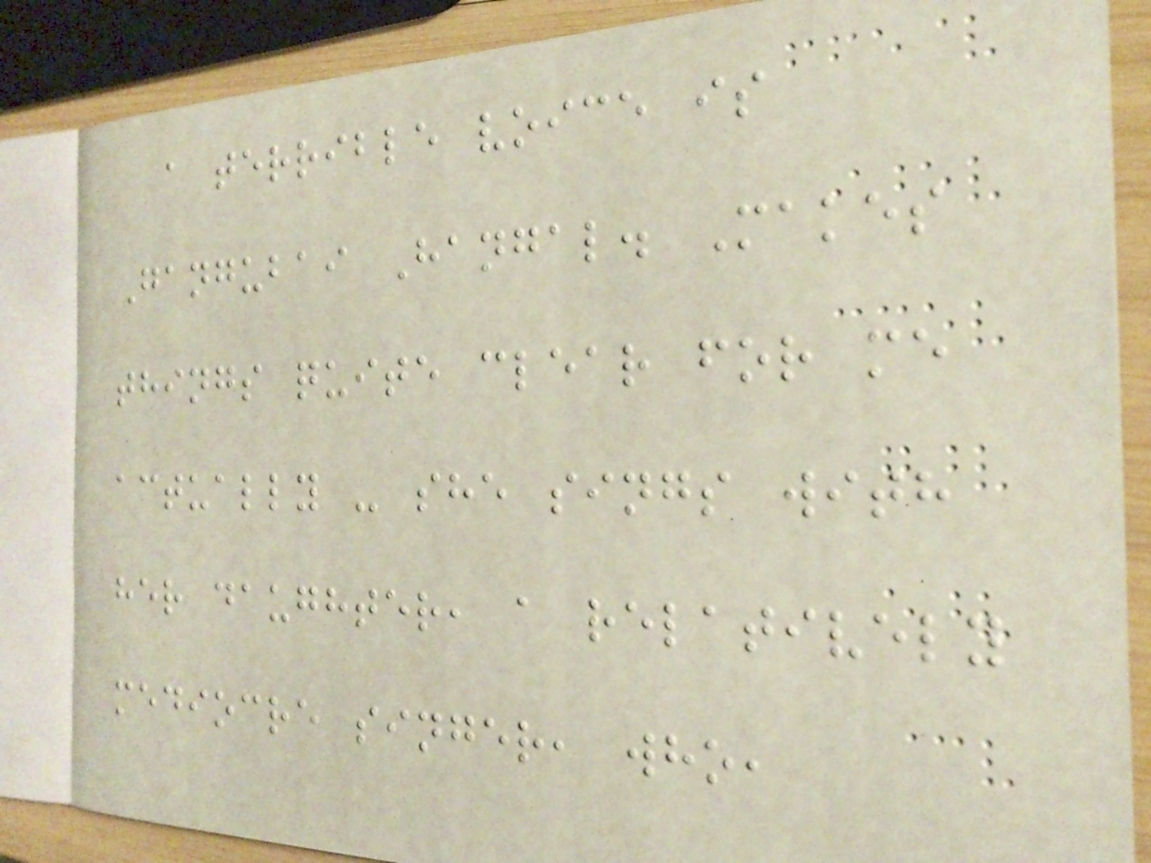a terrible voice is
Gangubai Hangal. Makes
things quite clear for me
actually - she sings with
her daughter, a relatively
mediocre singer, who,
